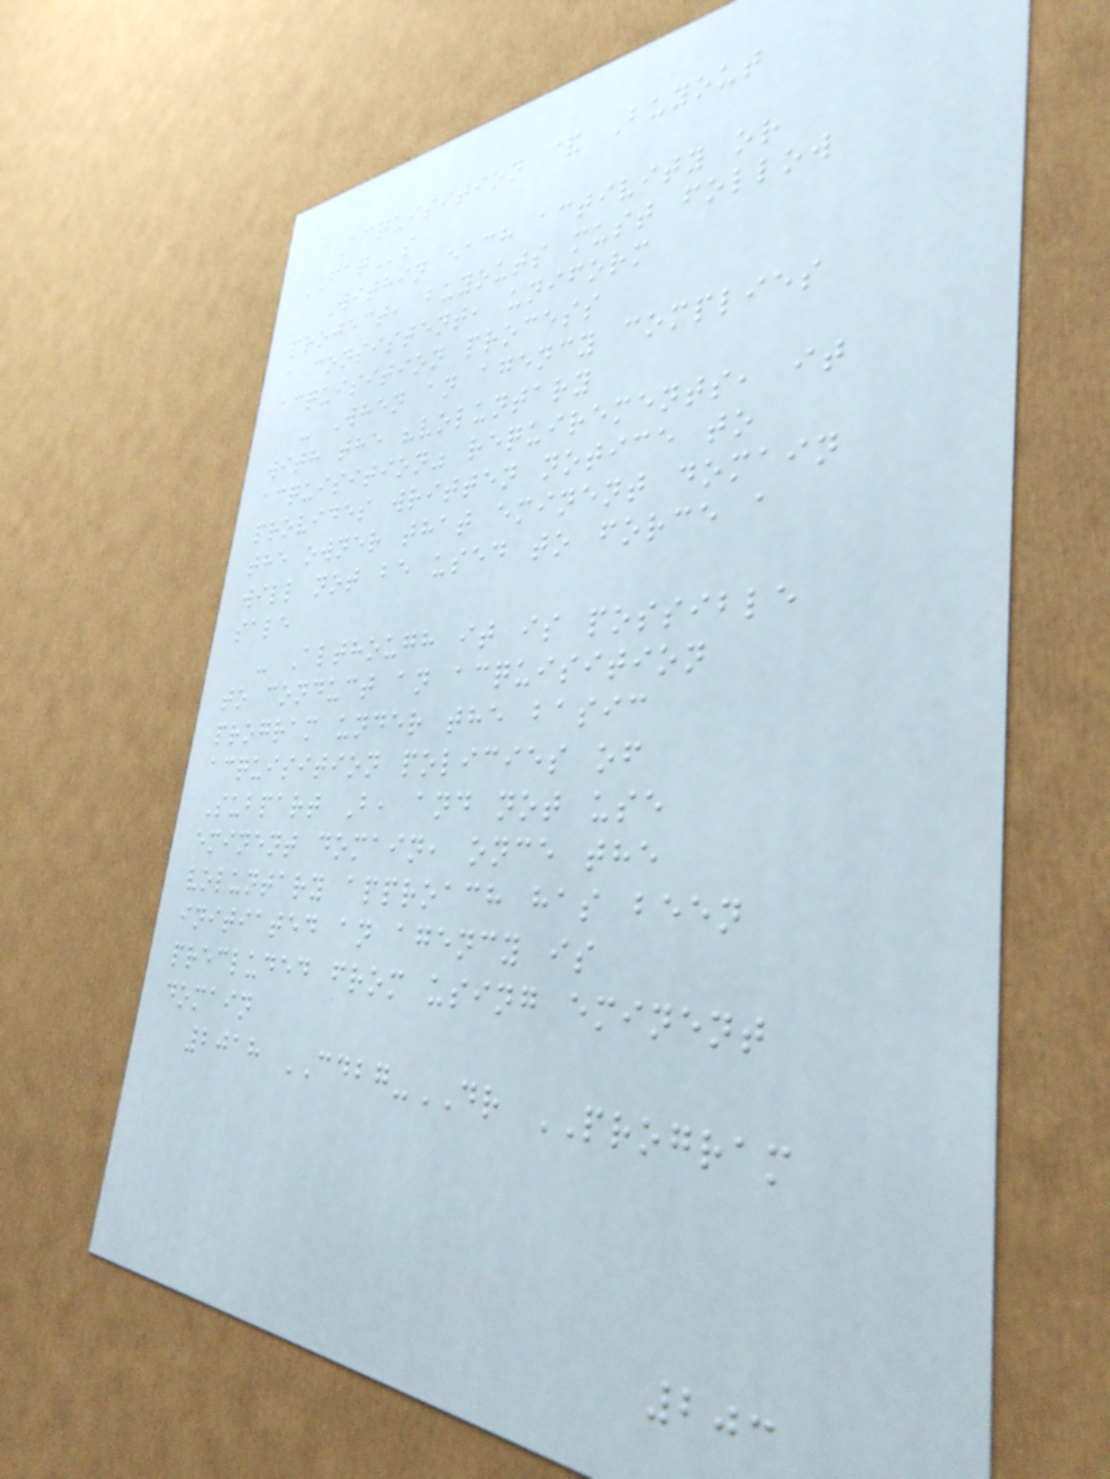Acquisition & Buyout
FAQs
Within each activity or
project, buyouts must follow
a consistent, uniform
acquisition process
- When an agency complies
with the "voluntary
acquisition" requirements, it
provides written notice to
the owner that eminent domain
will not be used to force a
sale
- Although it is possible
to conduct an acquisition
program under the basic
acquisition policies of
Subpart B, and not use
eminent domain, once the
voluntary approach has been
initiated an agency is
precluded from using eminent
domain
2018 CDBG-DR PROGRAM
203
